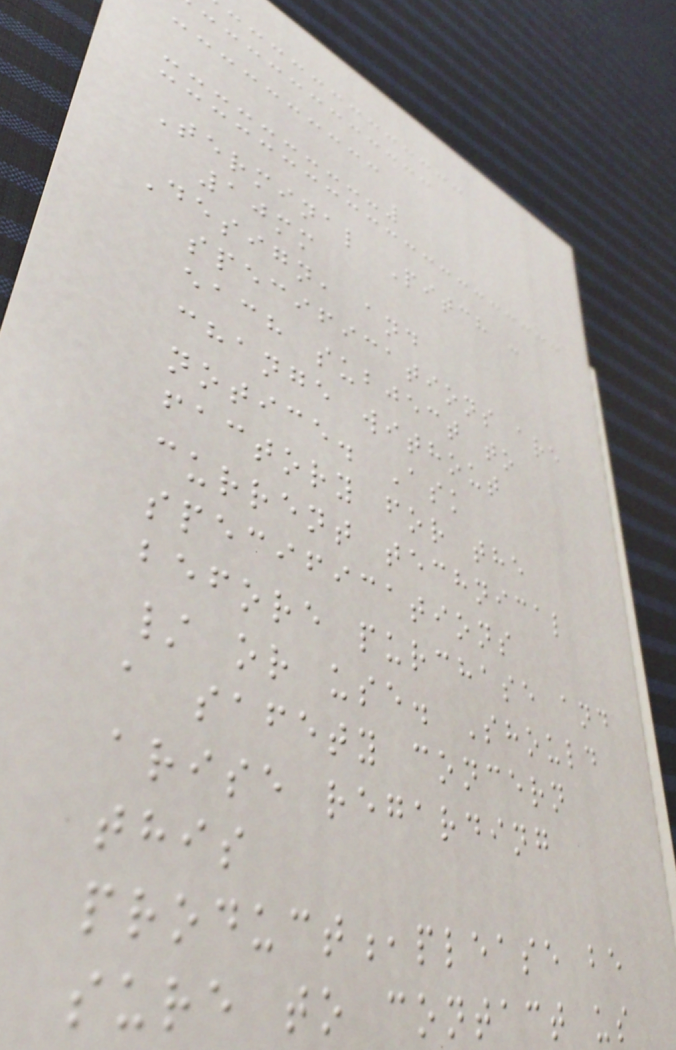Terminal Pitch :
10mm
Design, and
specifications are
each subject to
change without
notice. Ask
factory for the
current technical
specifications
before purchase and
/ or use. Should
a safety concern
arise regarding
this
product,please be
sure to contact us
